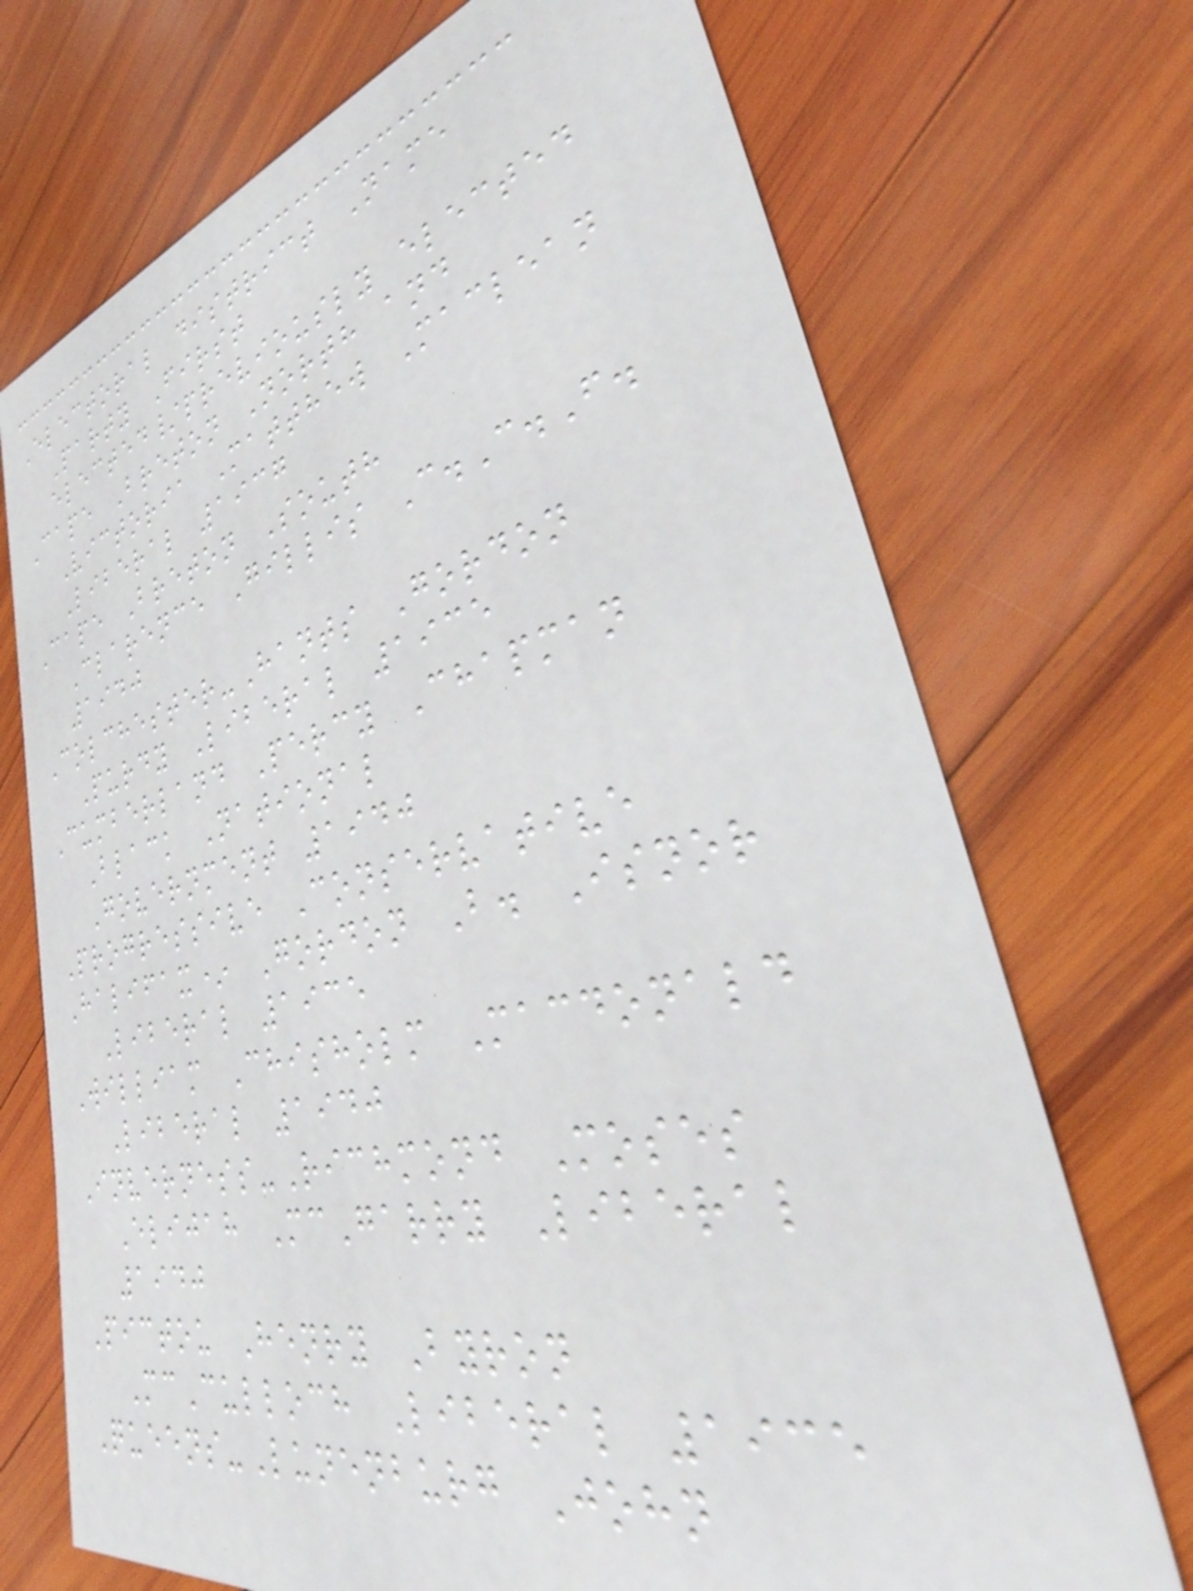Electoral district Name
Party First
elected/previously elected
Cape Breton North and
Victoria Matthew Maclean
Liberal 1937
Cape Breton South
Clarence Gillis C.C.F.
1940
Colchester-Hants Gordon
Purdy Liberal 1935
Cumberland Percy Chapman
Black National
Government 1940
Progressive Conservative
Halifax* Gordon B. Isnor
Liberal 1935
William Chisholm Macdonald
Liberal 1940
Inverness-Richmond Moses
Elijah McGarry Liberal
1940
Pictou Henry Byron
McCulloch Liberal 1935
Queens-Lunenburg John
